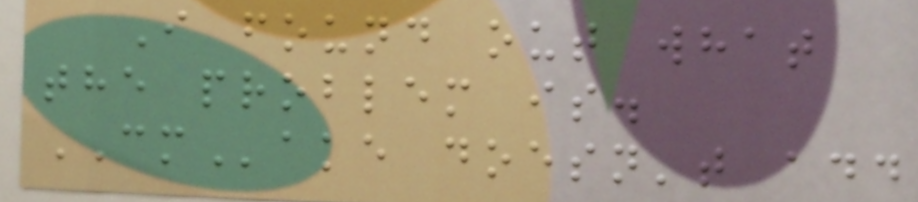I found out what
the problem is.
CMake doesn't add
